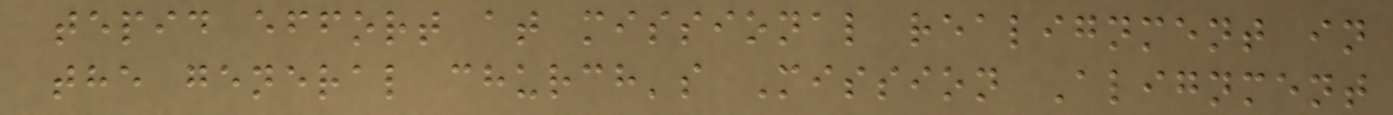tepid effort at missional realignment in
the general church's Mission Alignment
